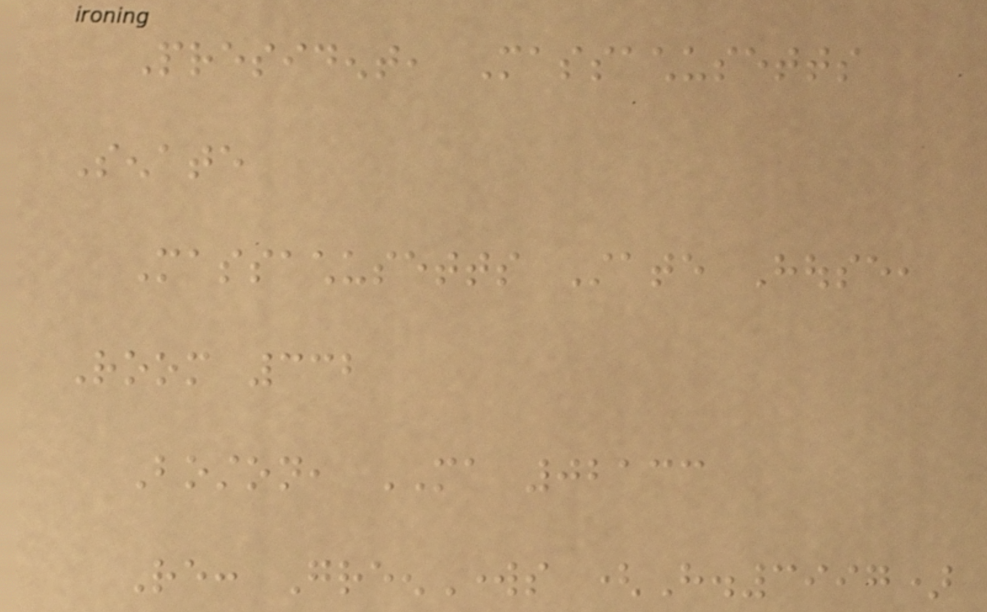President, Massachusetts
Senate
Massachusetts State House,
Room 332
Boston, MA 02133
Re: GreenWorks (H.3997)
